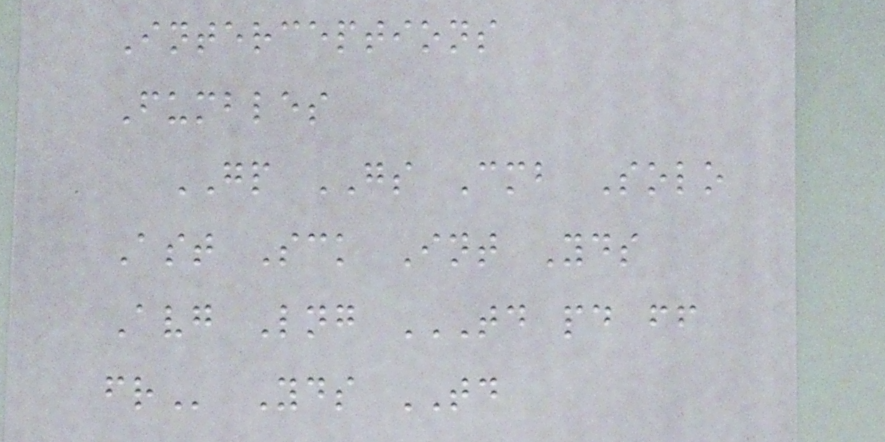Interceptions
Fumbles
GP GS Cmb Solo
Ast Sck Int Yds
Avg Lng TD PD FF
FR Yds TD
